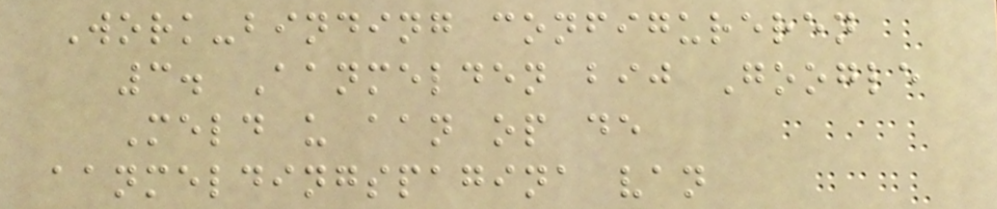Work-binding configureren
3. Aanmelden bij Google
Meld u aan op de
aanmeldingspagina van
